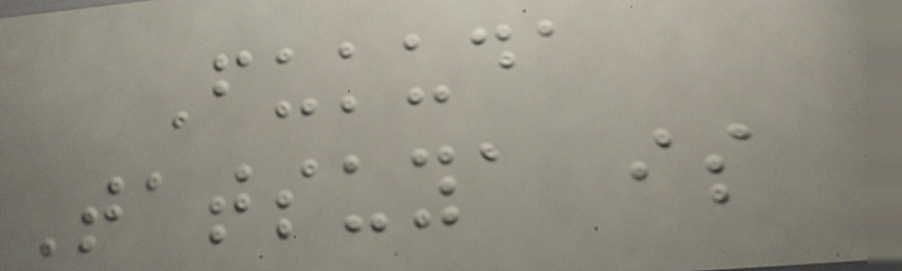Fukuda
Tatsuya is
